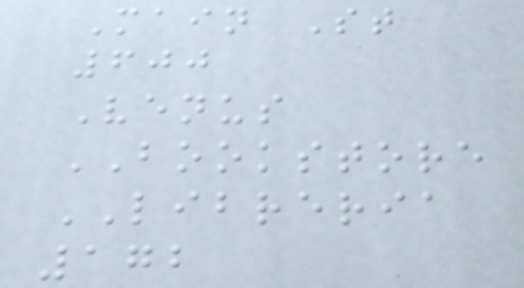Main St
600
Venus
BOOKSTORE
LIBRERIA
172
